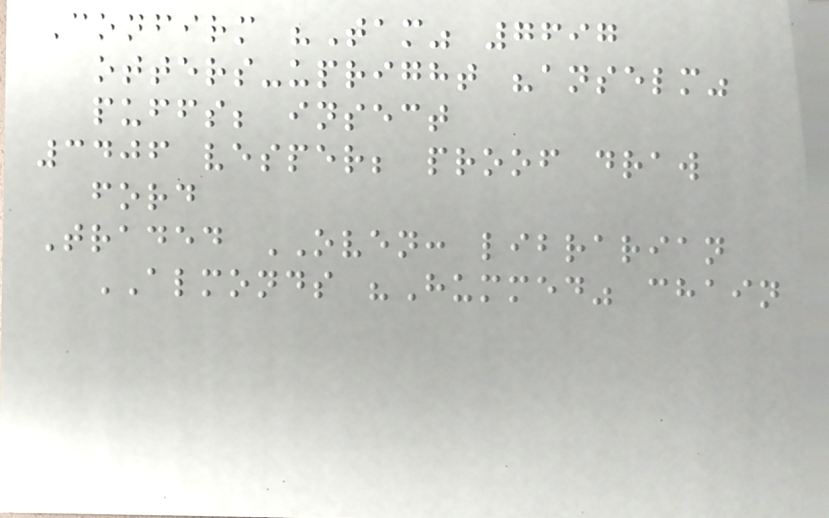Confirm "Tam" 7697
otters-upright "anselm"
puffs; insect
3406 vesper; proof draw
ford
Traded OVEN: librarian
ALMONDS "Hummed" chain
